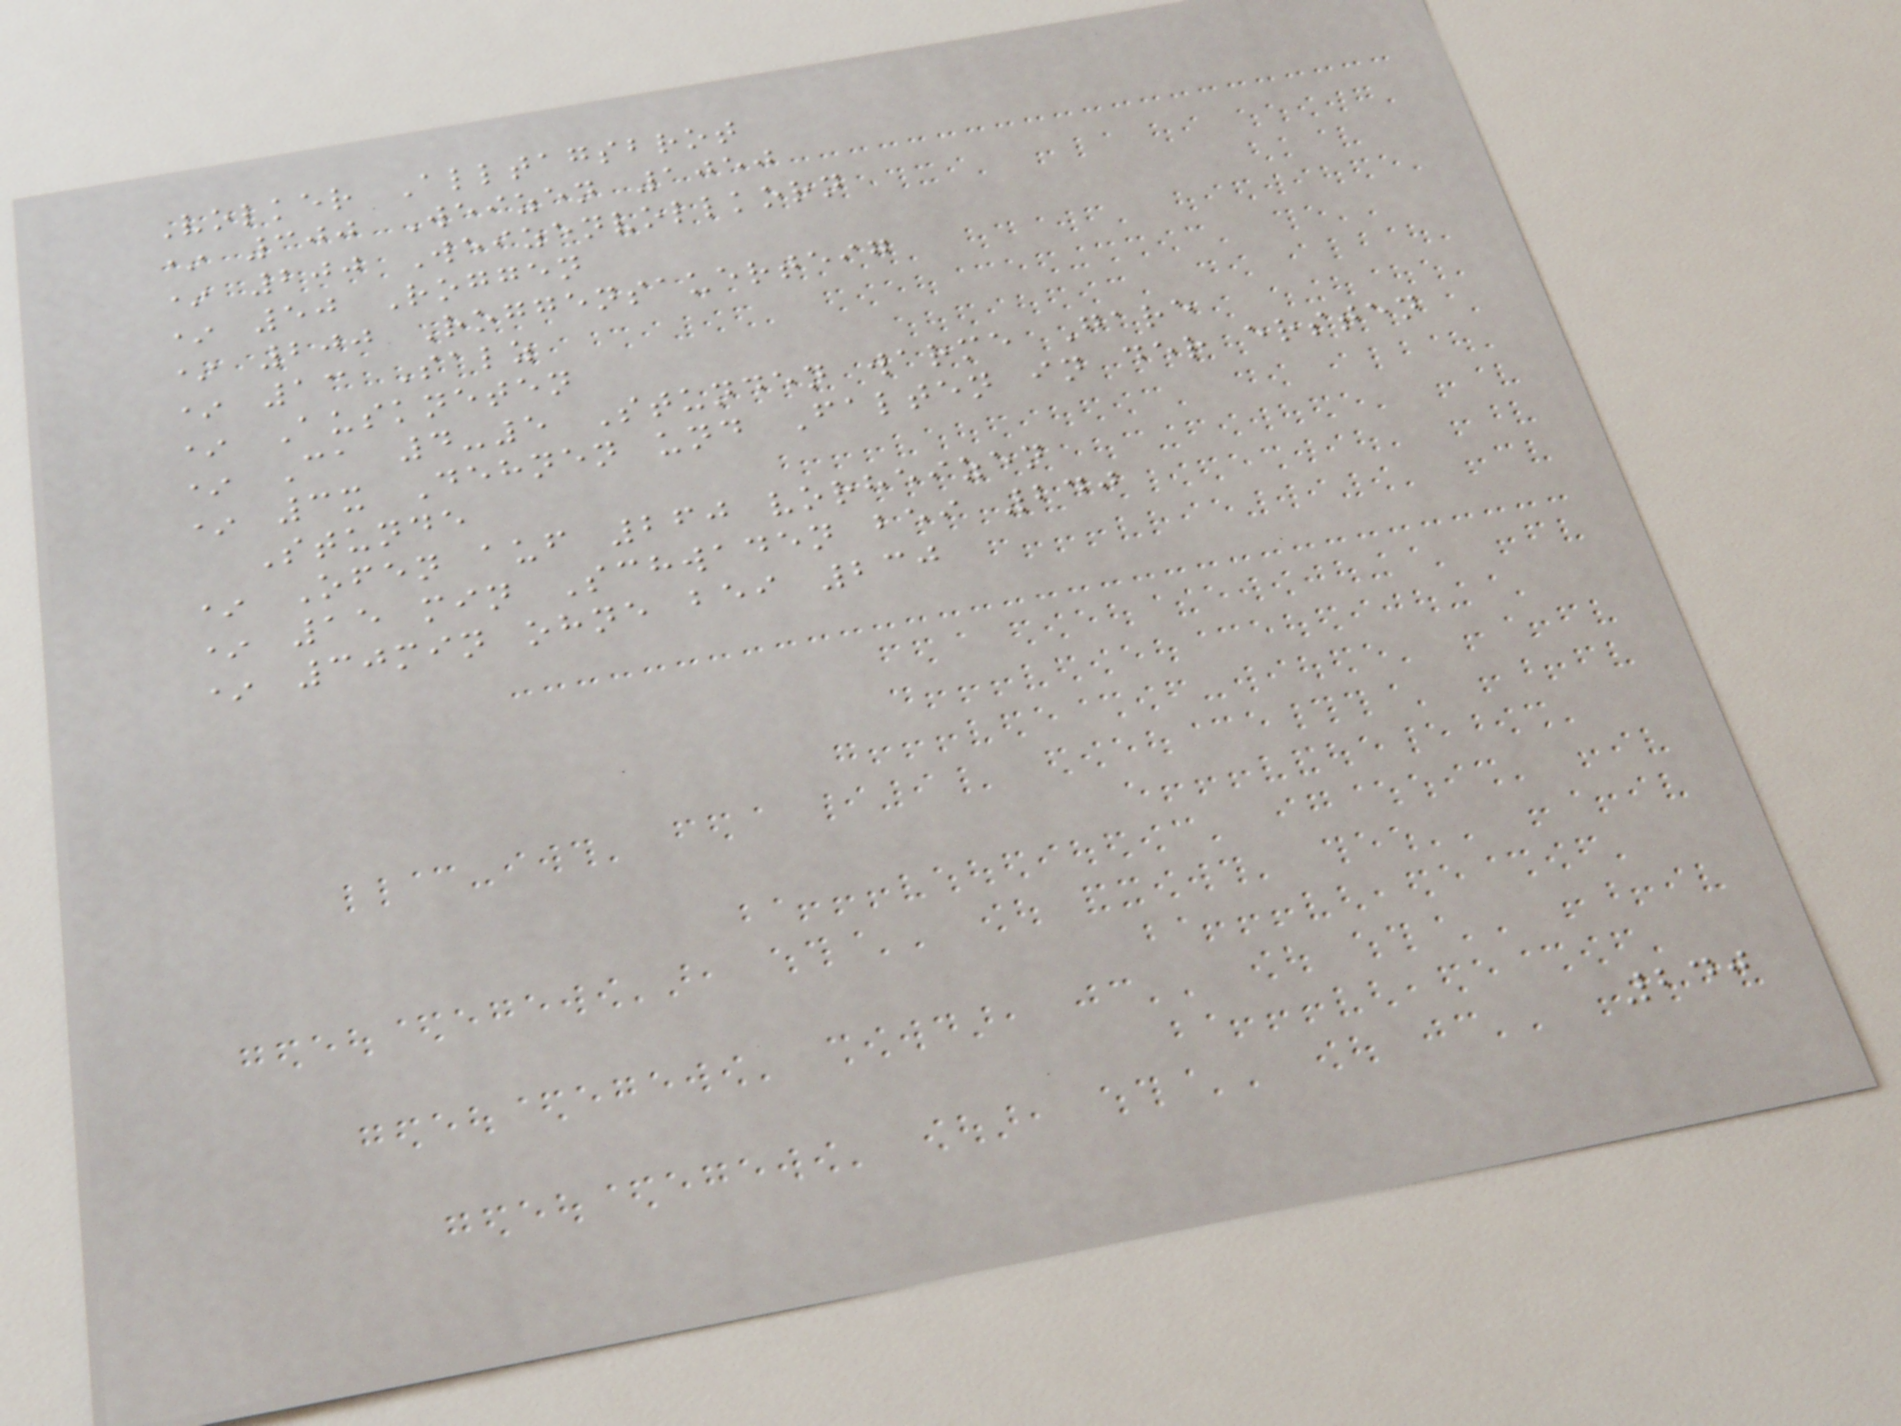Volker Alltagsbrot
* 300 Weizen 1050
* 200 Weizenvollkorn
* 50 Roggen
* 200 Roggensauerteig
* 13 Salz
* Auskneten
* Ca 4-5 Stunden warme Gare
* 3x Dehnen und Falten in der ersten
Stunde
* Ofen auf 260 vorheizen
* 15 min Schwaden bei 240
* 30min ohne bei 230
240
